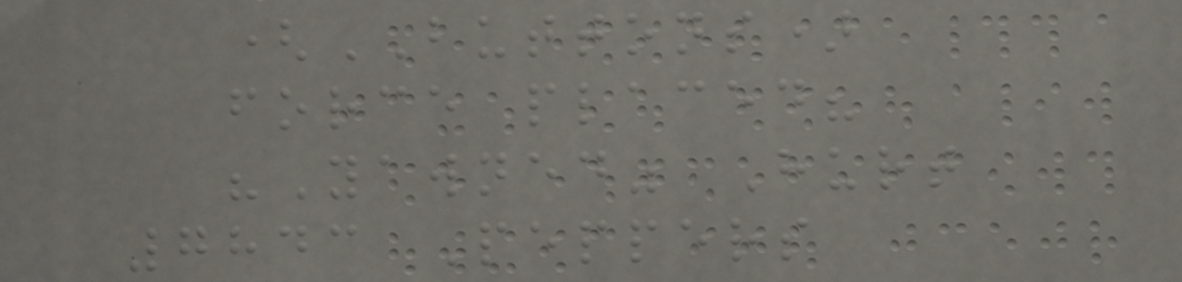(BUTTONS)
force placed?
"Yawned" Hurt
7843 Peppers
